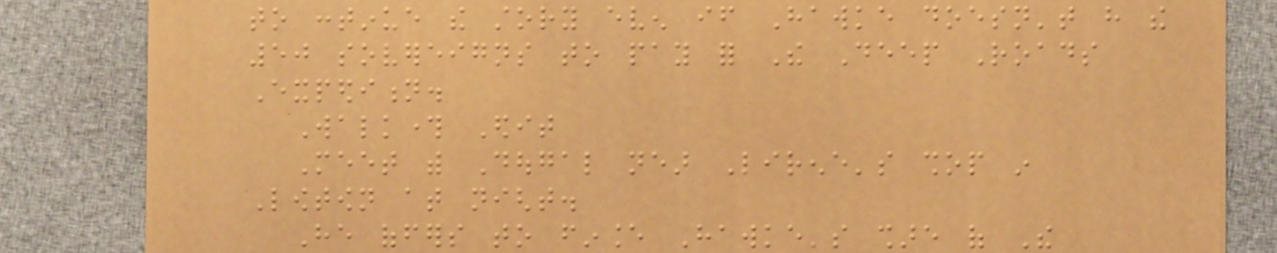to continue the story even if Hawke doesn't have the
50 sovereigns to pay for The Deep Roads
Expedition.
Walkthrough Edit
Meet with Dougal near Lirene's shop in
Lowtown at night.
He offers to finance Hawke's share of The
